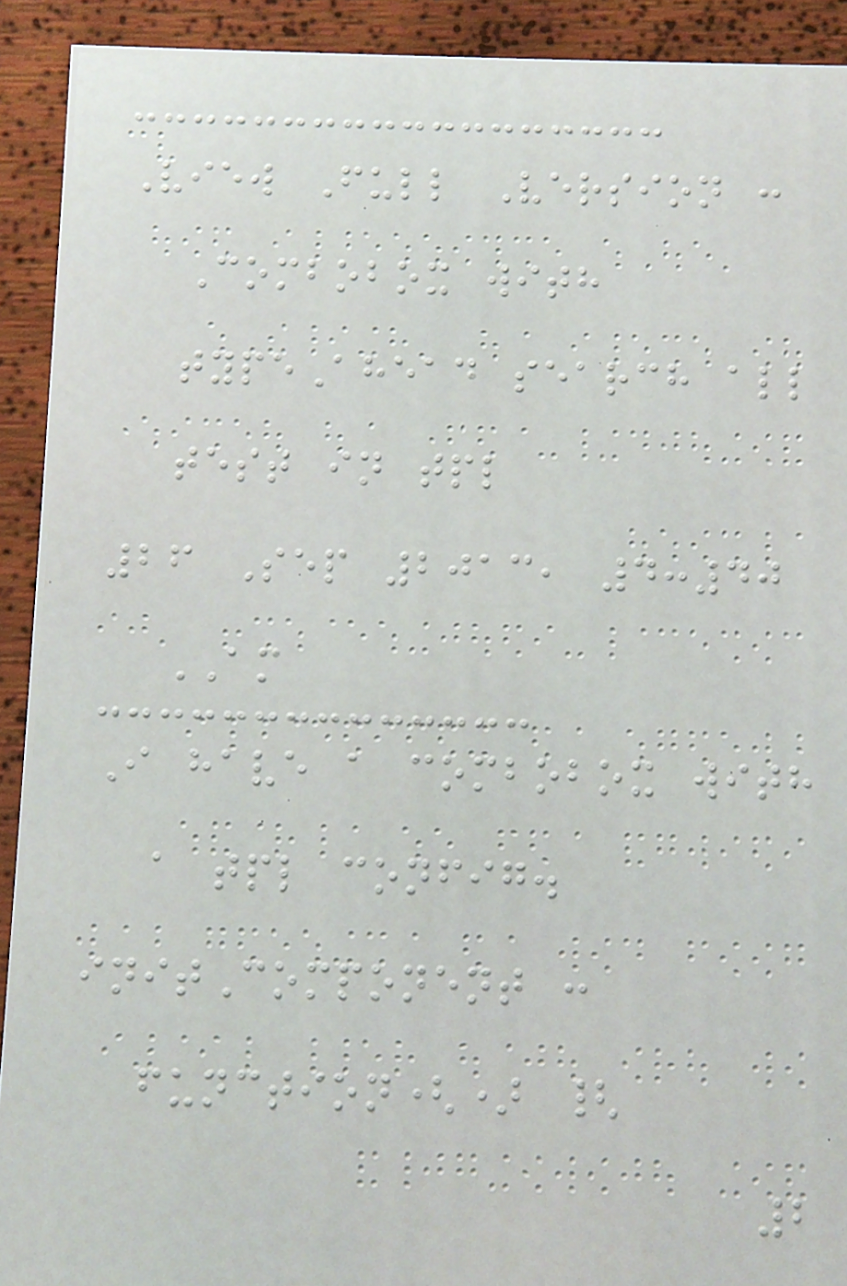View Full Version :
Combobox with
typeAhead search all
test in tpl
26 Sep 2013, 4:40
AM
I have a combobox with
a tpl config.
initComponent :
function() {
2
